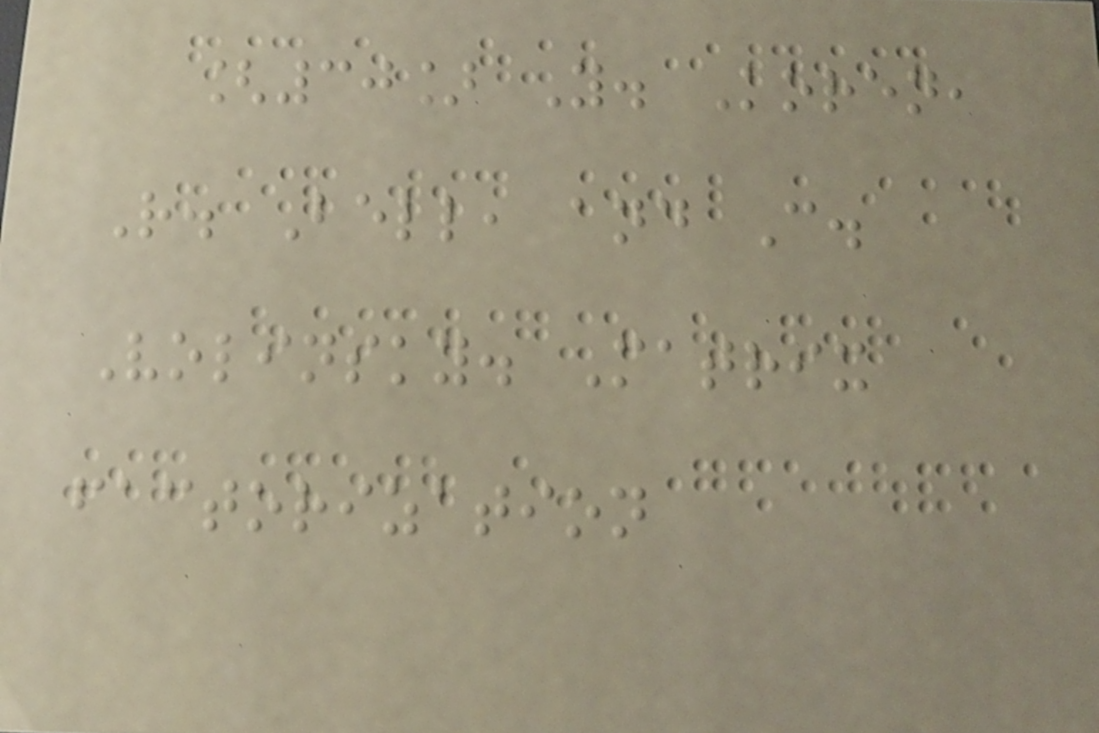[30] Y. Koren,
R. Bell, and C.
Volinsky. Matrix
factorization
